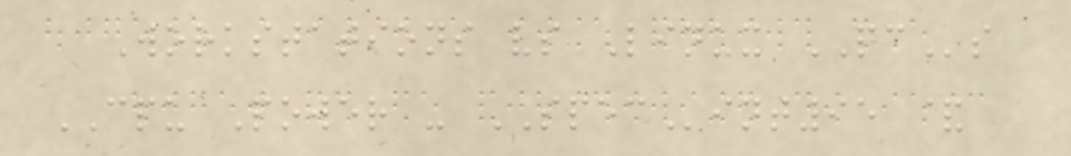Workstations vs Linux PCs
CPU Power - SPECint95 &
